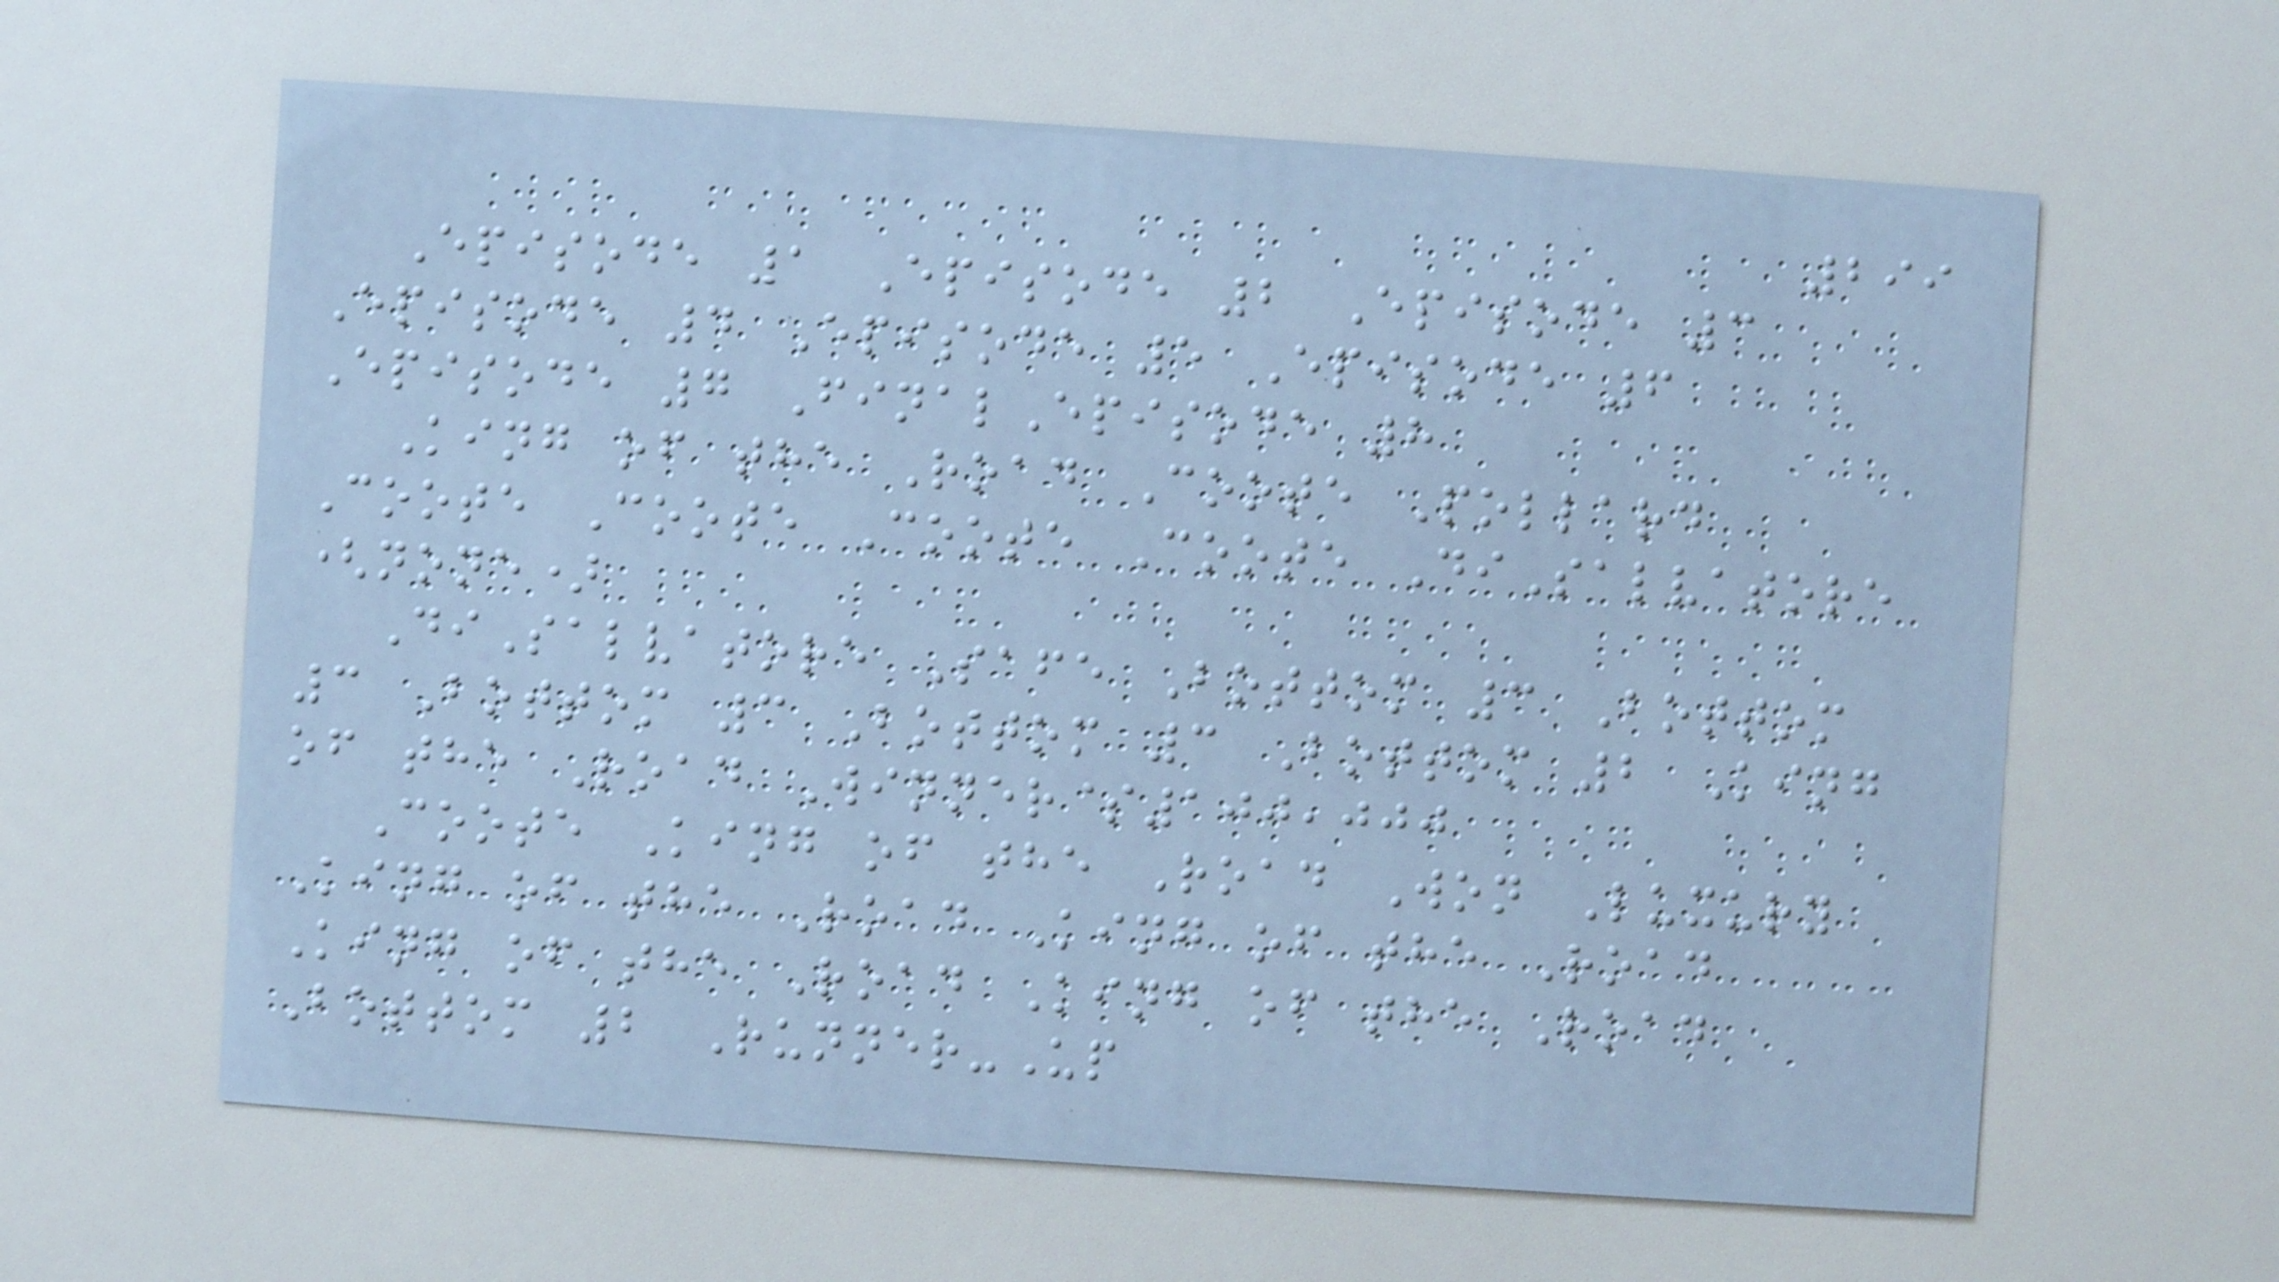299
Episode 1 Episode 2 Episode 3
Episode 4 Episode 5 Episode 6
Episode 7 FinalEpisode 8
King of the Road Coote Pollard
Coote Coote Coote Coote DiSalvatore
(none)
DiSalvatore Safe Bottom 3 Bottom
3 Bottom 3 Bottom 3 Bottom 2 King
of the Road Winner$100,000
Coote King of the Road Won Luxury
King of the Road King of the Road
King of the Road King of the Road
Bottom 2 Runner-Up
